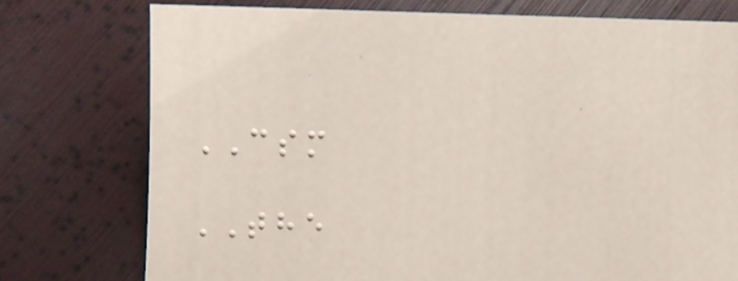CSM
THE
